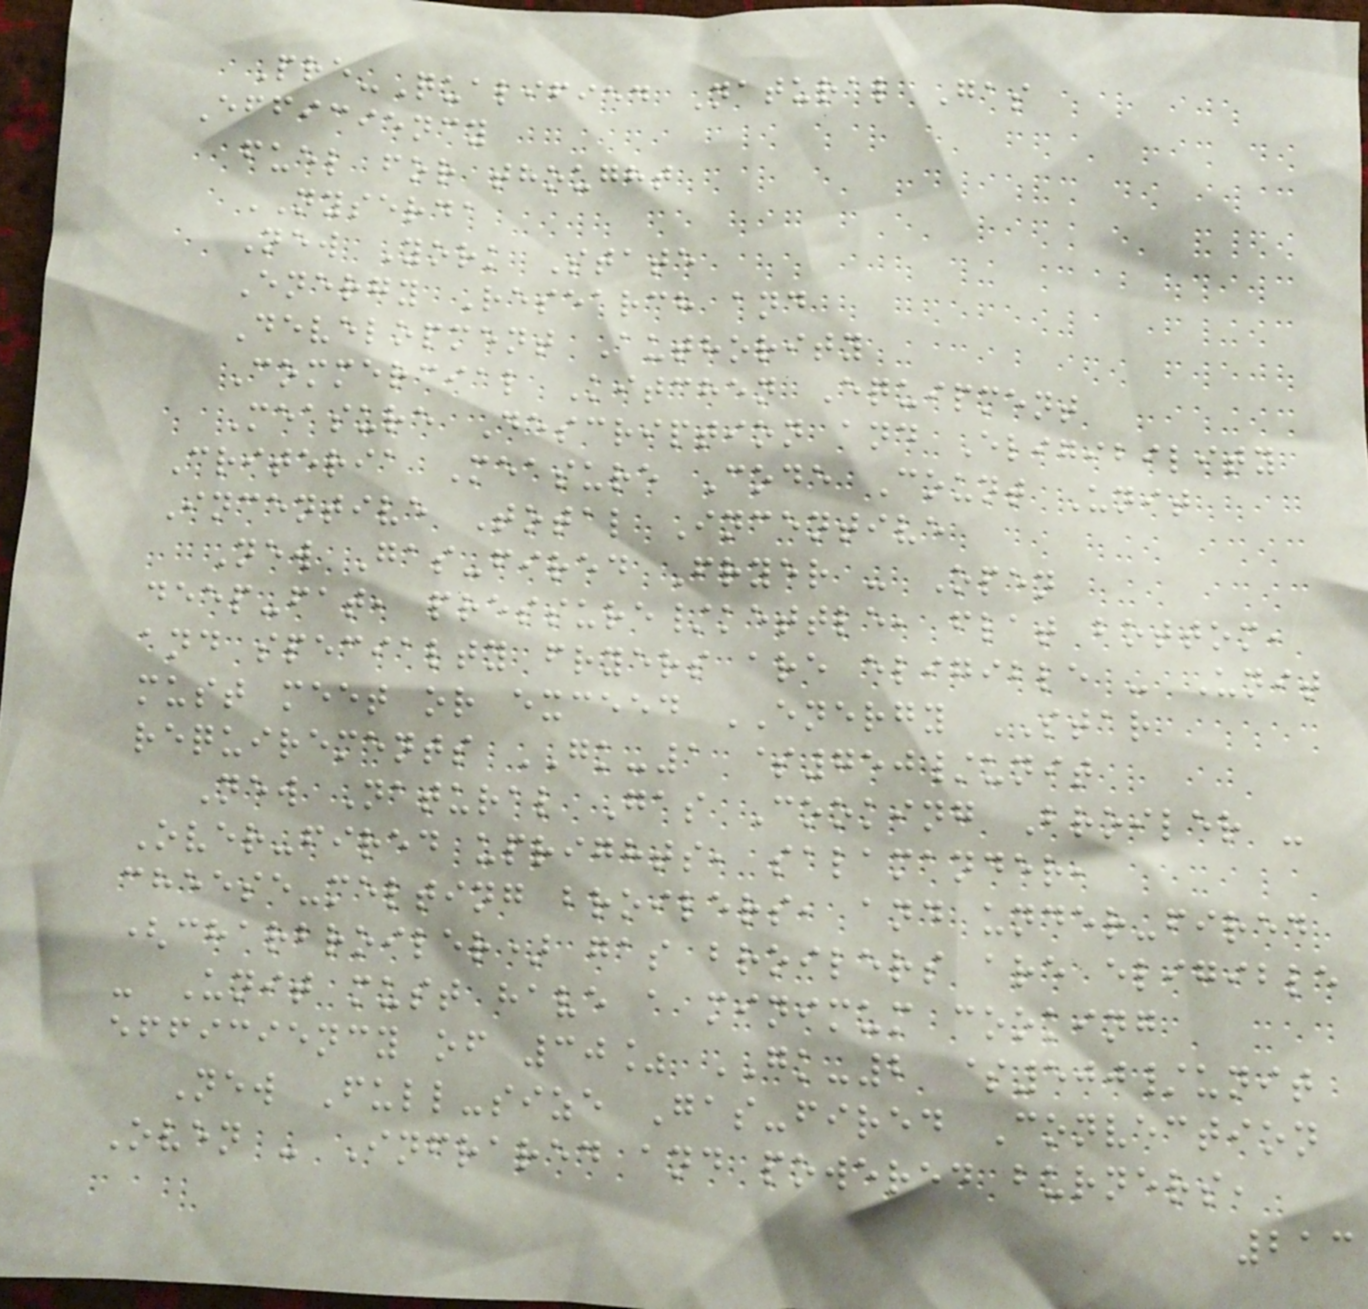Pre-Qualified Natural Gas
Efficiency
fuel for thought
NYSERDA
New York State
Energy Research and
Development Authority
Commercial Kitchen Equipment
Measure Description and Eligibility
Criteria Measure Code Count Unit
Incentive Total Incentive
New Gas-fired Fryer - Open
deep-fat, pressure/kettle, flat bottom,
and specialty fryers are eligible - Unit
must meet or exceed ENERGY STAR
requirements GK-1 $750/unit
New Natural Gas Cooking Broiler -
Over-fired uprights, salamander,
cheese-melting broilers, and under-fired
(charbroiler) gas broilers are eligible
- Unit must have a minimum cooking
efficiency of 30% GK-2 $500/unit
New Full-size Gas-fired Convection
Oven - Infrared and powered burners,
213
